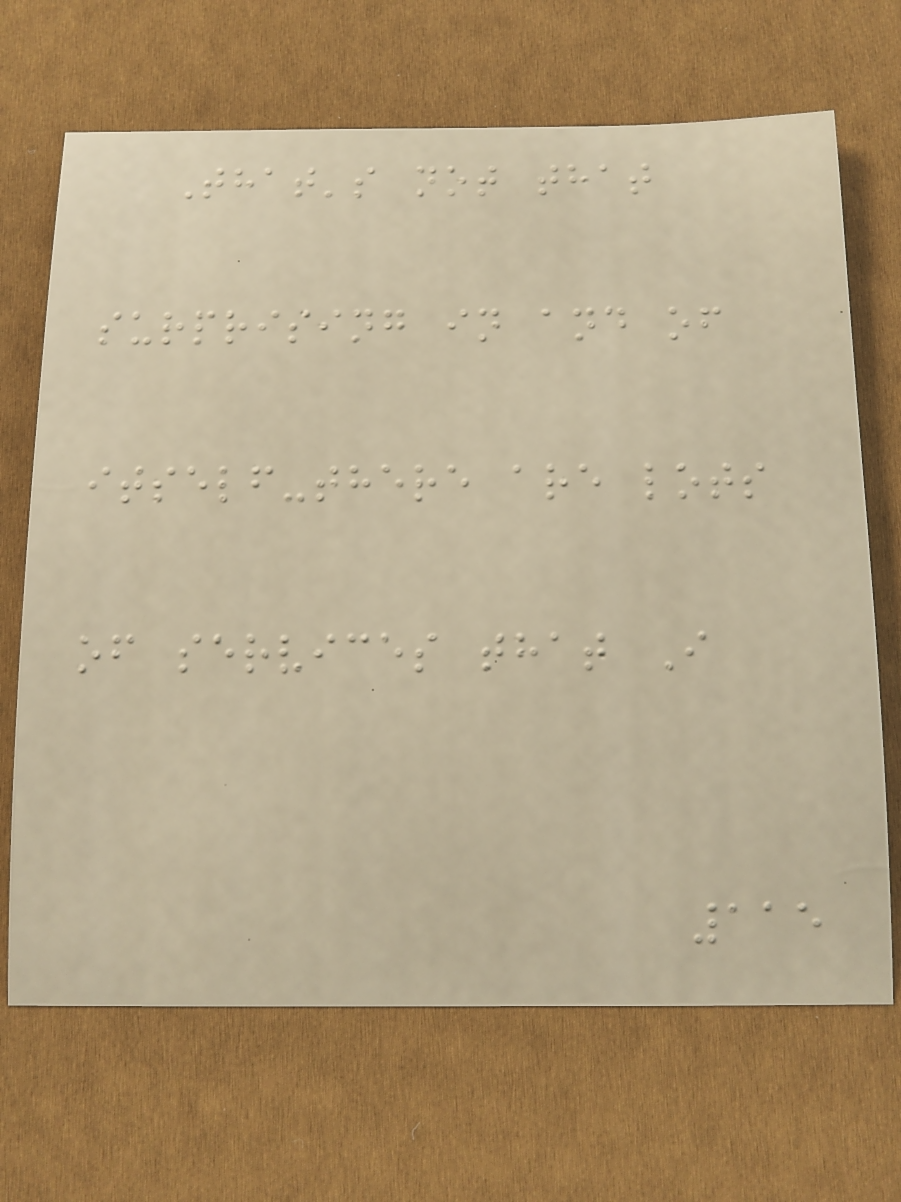That's not that
surprising in and of
itself-there are lots
of services that I
115
